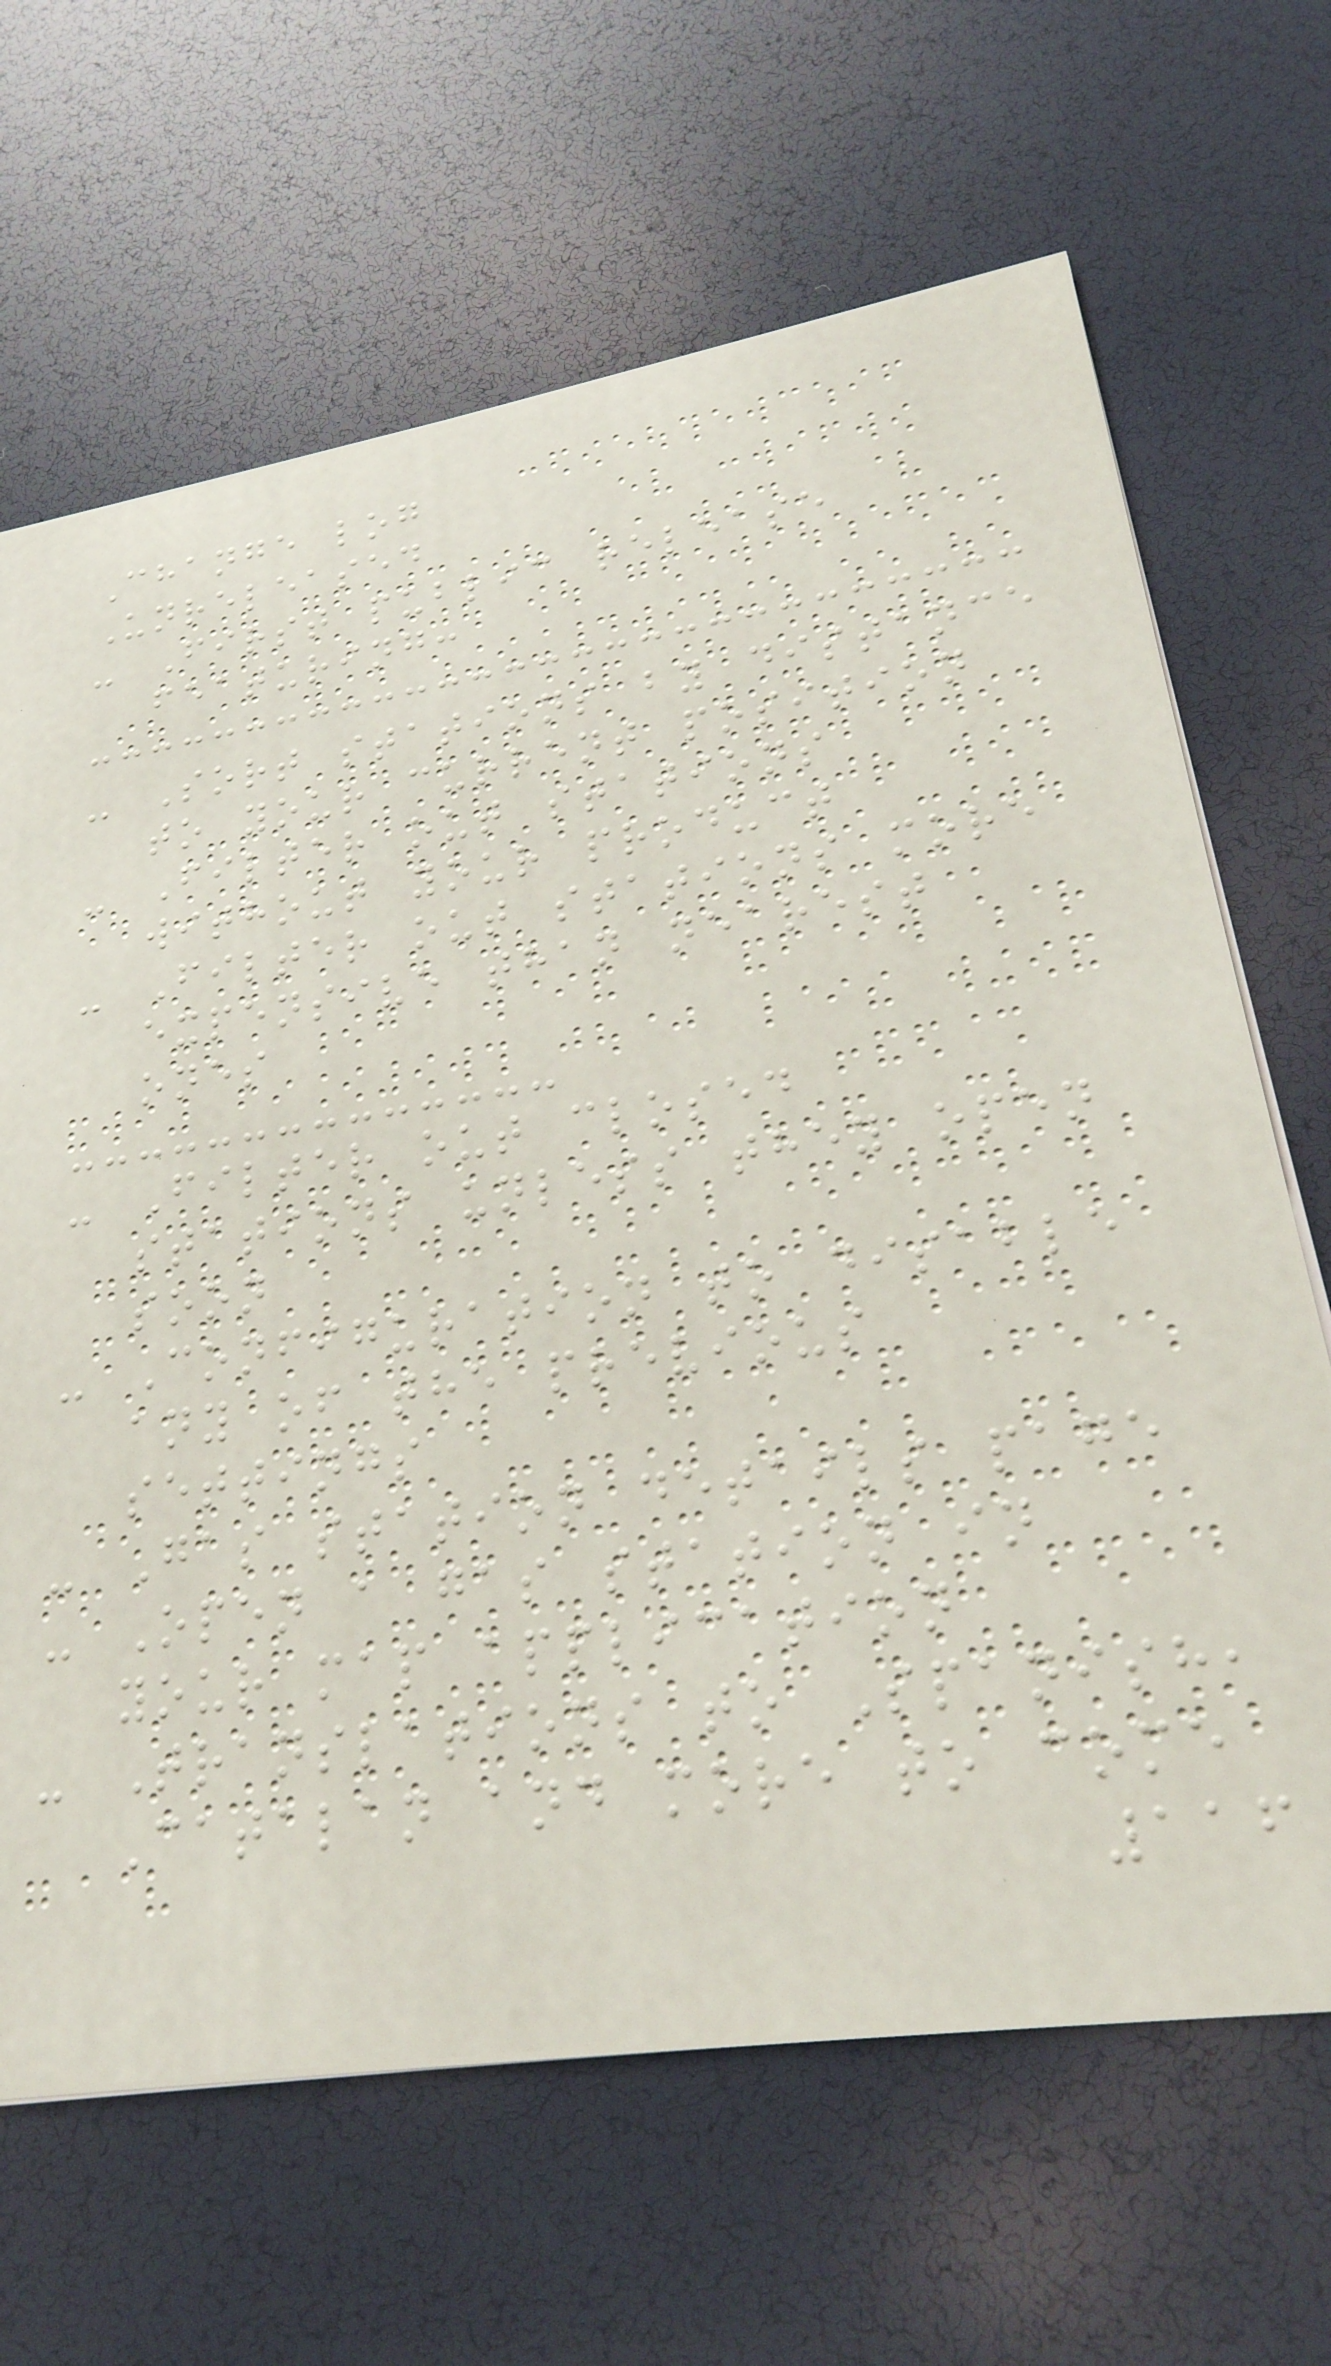Change log
Unreleased
- First public release
featuring:
- Sort stations by distance
to your current position
- Filter out stations
without your product
- Filter out stations more
expensive than nearest
ones
- Filter out closed
stations unless they open
soon
- Configuration to disable
any of the previous
settings
- Gas station details page
- Open a gas station in
your map application
- Translations to Spanish,
Catalan and more to come
116
